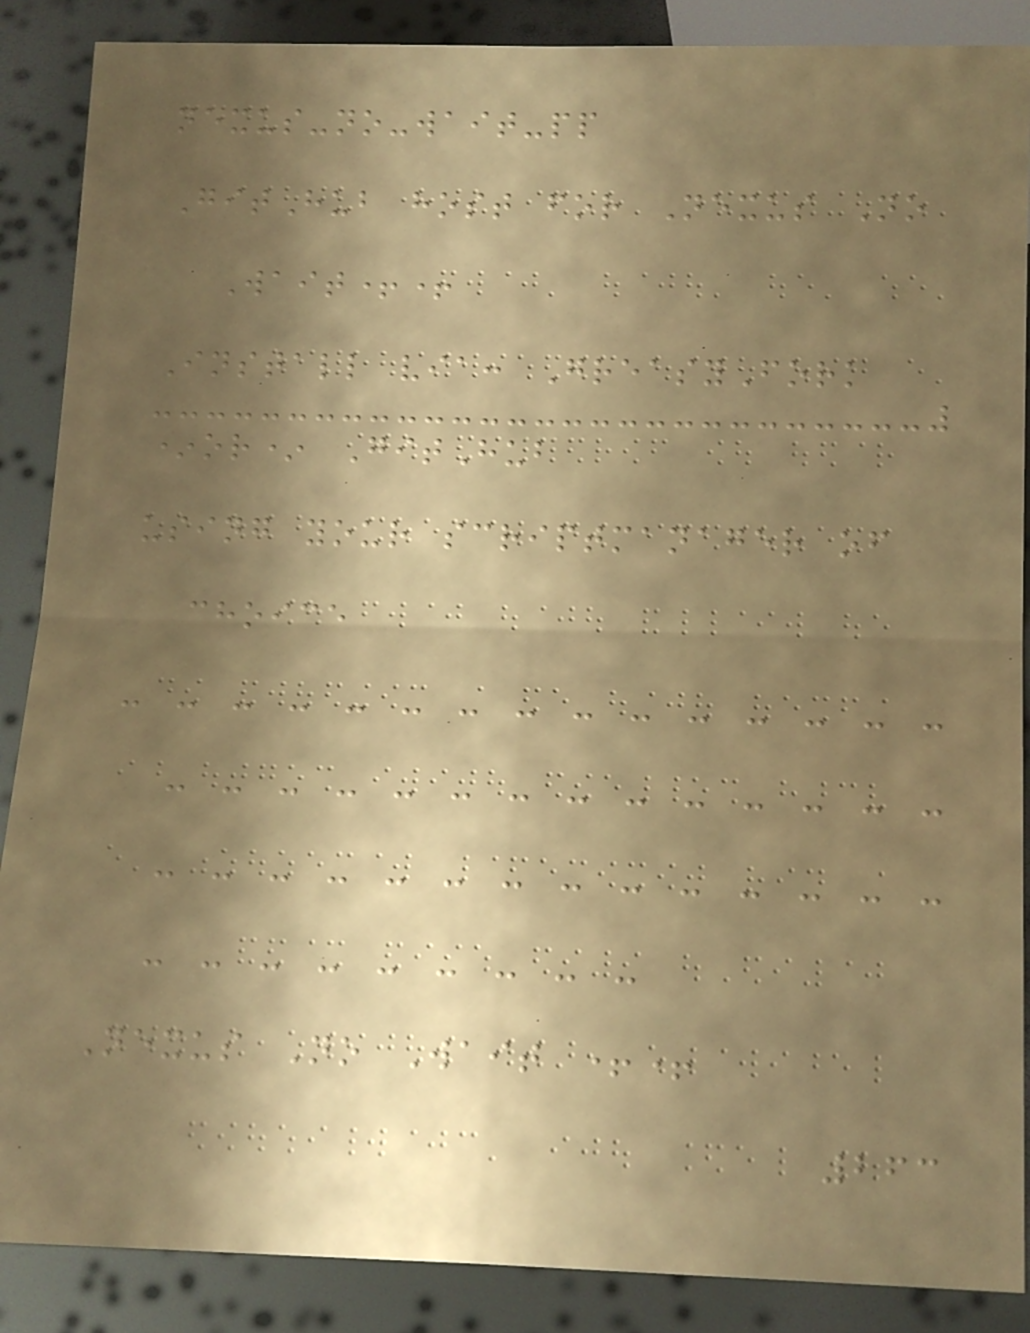nexus-no-wait-pp
GitHub host for Nexus No
Wait++
Install via: GreasyFork
*or* GitHub
using your scriptmanager of
choice
- - - - - - - - - - - - - - -
- - - - - - - - - - - - - -
- - - - - - - - - - - - - -
- - - - - - - - -
Nexus No Wait ++
263
